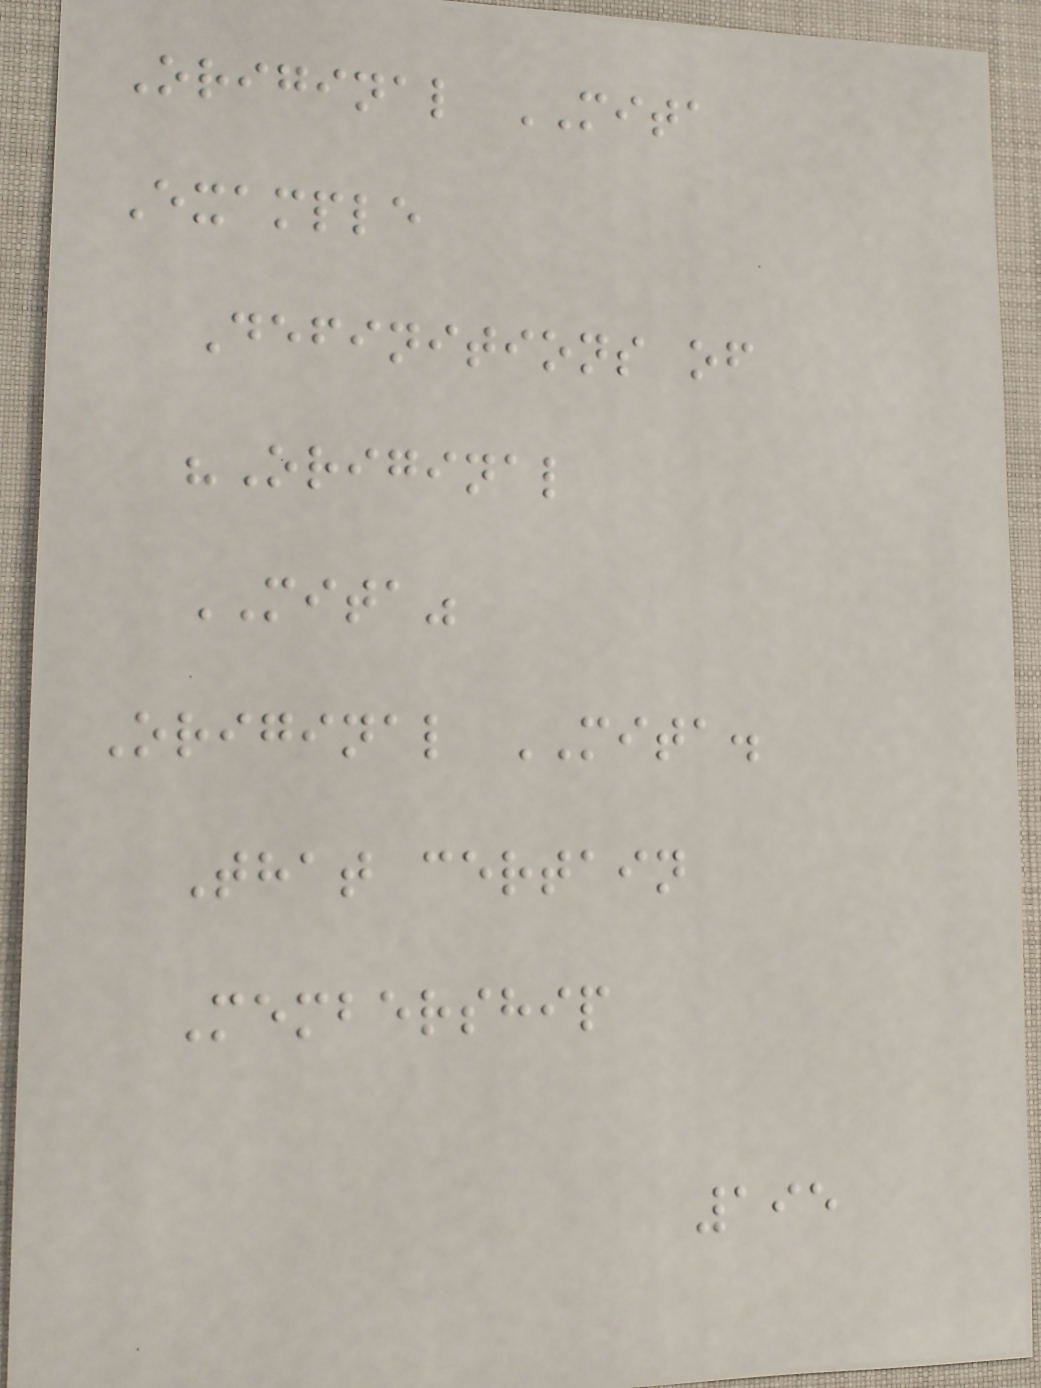Original MITA
Example
Definitions of
"Original
MITA"
Original MITA.
That certain
Membership
195
